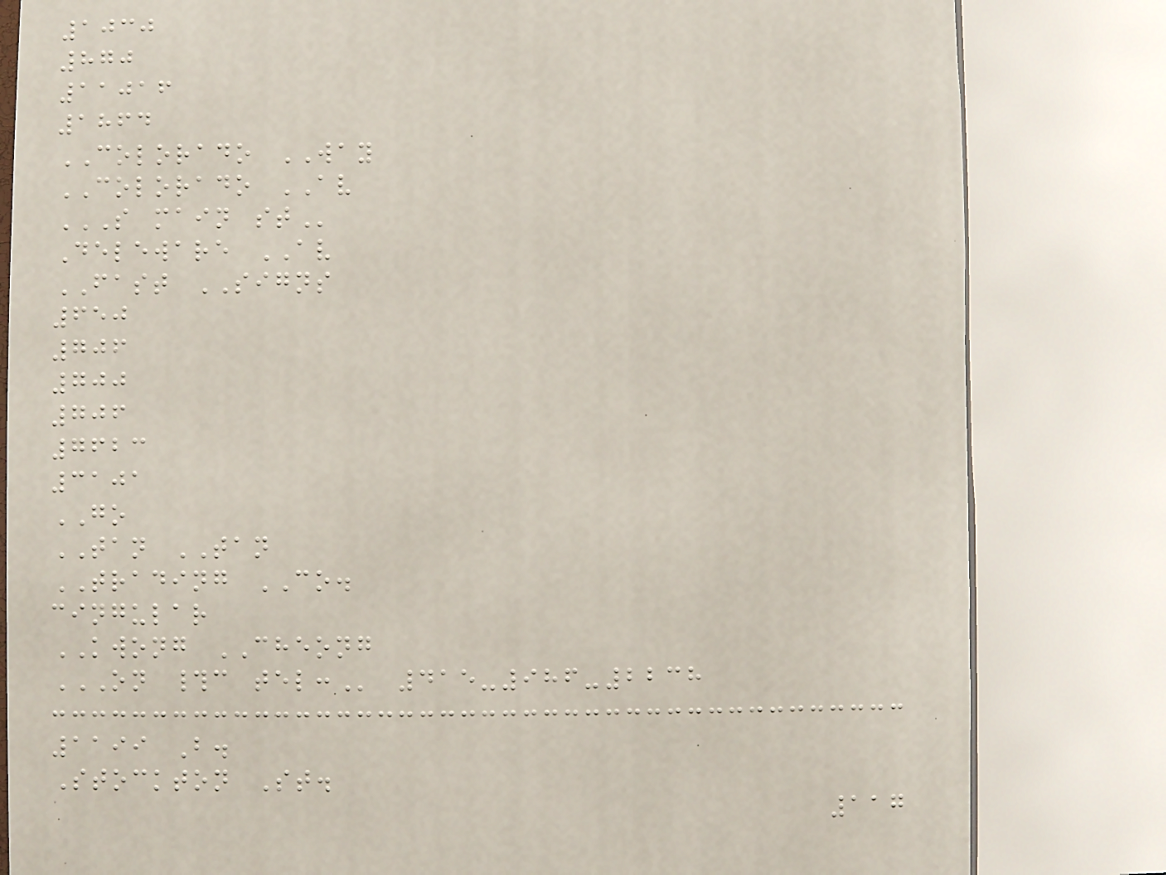1030
870
11016
1864
COLORADO WAY
COLORADO AV
S MAIN ST
Deleware AV
FAST SIGNS
650
706
700
706
7623
3101
GO
TAN TAN
TRADING CO.
cingular
KWONG CHEONG
ON #C TEL: 415-986-2238
1199 B.
Stockton St.
117
